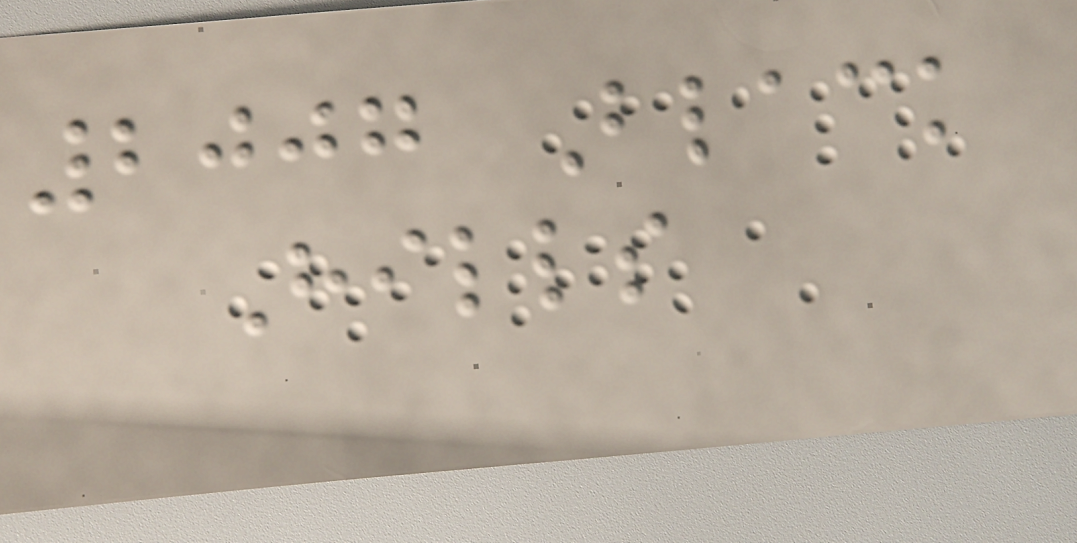2007 Black
Hills
